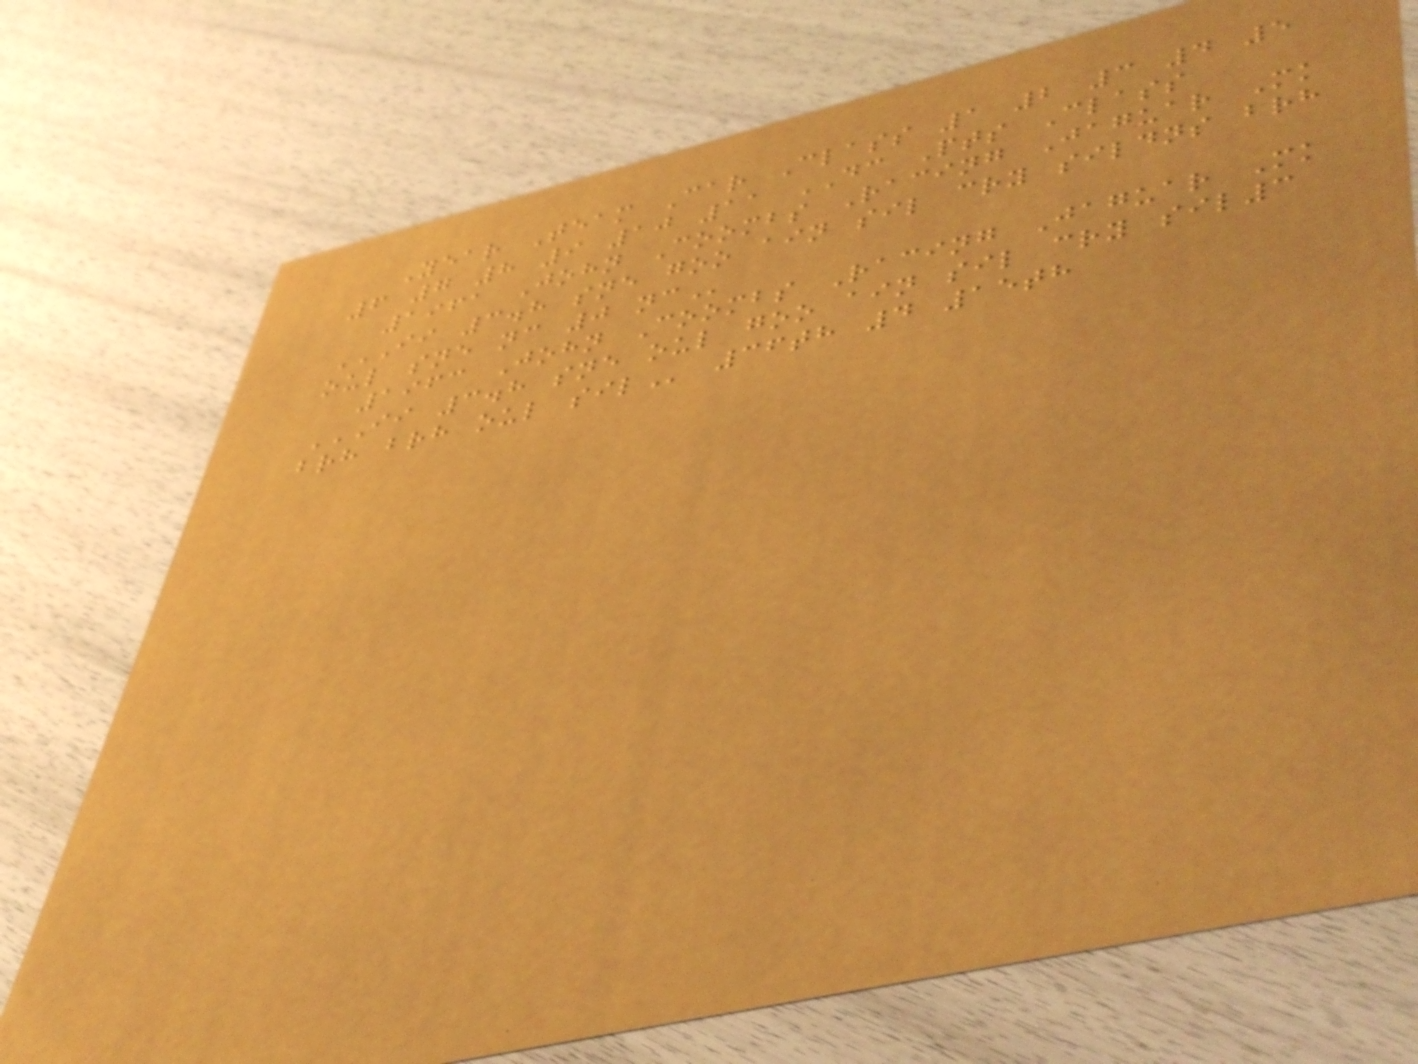Year Team Car Class 1 2 3 4 5
6 7 8 9 10 11 DC Pts Class
1961 John Coombs Racing Jaguar Mk
II 3.8 SNE GOO AIN SIL CRY SILDNS BRH
OUL SNE NC 0 NC
1963 John Coombs Racing Jaguar Mk
II 3.8 SNE OUL GOO AIN SIL CRY SIL3
BRH BRH OUL SIL 36th 4 15th
